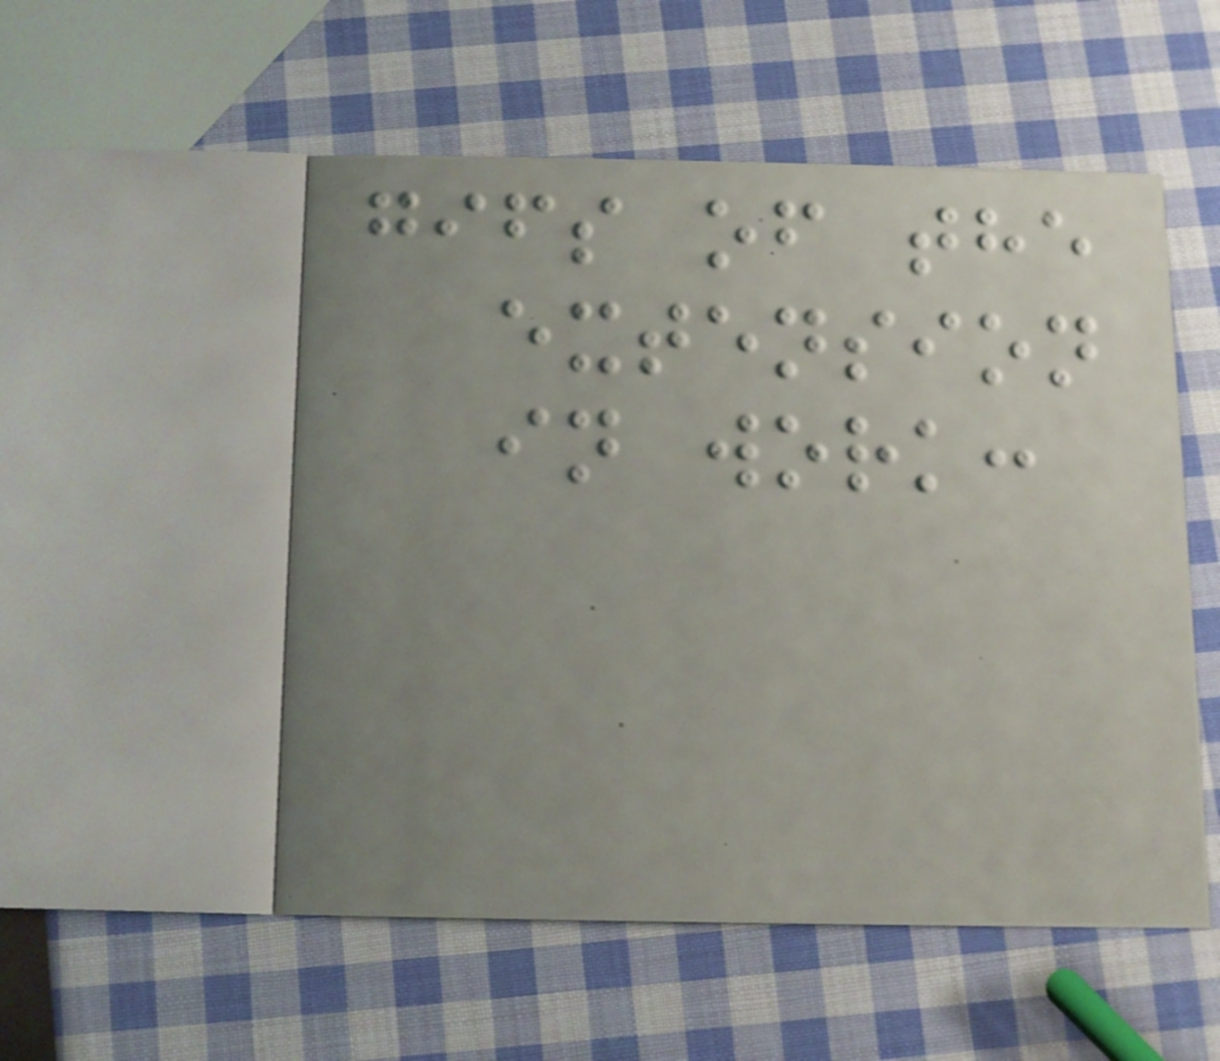gifs of the
extension
in work:
